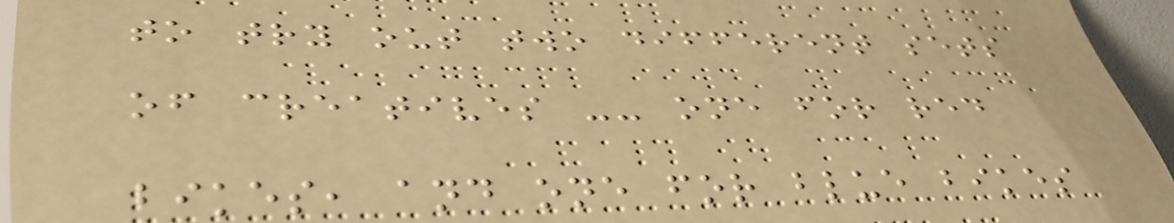to try out two different sets
of creatives -- one for red
bikes, and one for blue bikes
